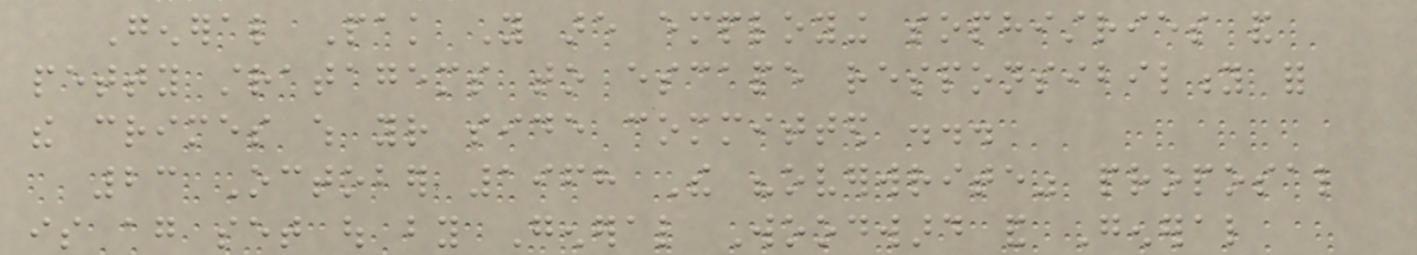General Pak You are employing sophistries and
petty stratagems to escape responsibility for
the crimes which your side committed ...
23 October 1968 The "overwrite" proposal
is again set out by General Woodward and General
